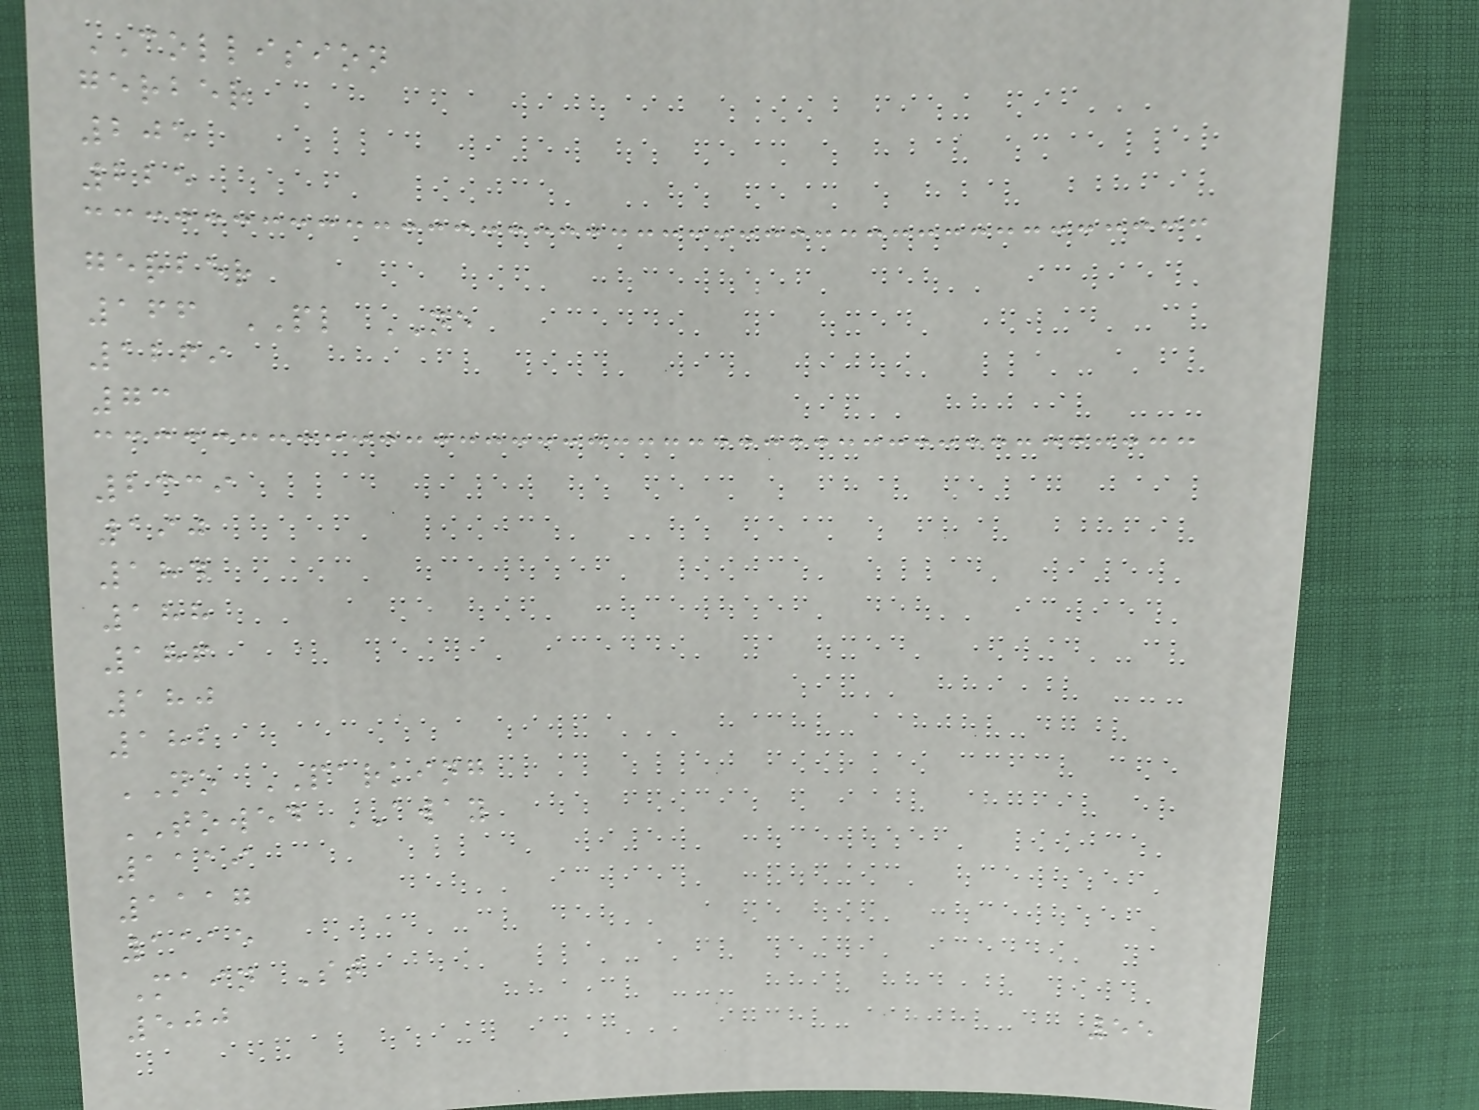COLLISION
gerber
205
225
gerber
166 PL NE
1269
73
2339
190
184
188
186
180
182
NO PARKING
TOWED AWAY
1119
1117
1115
Main St
500
55
